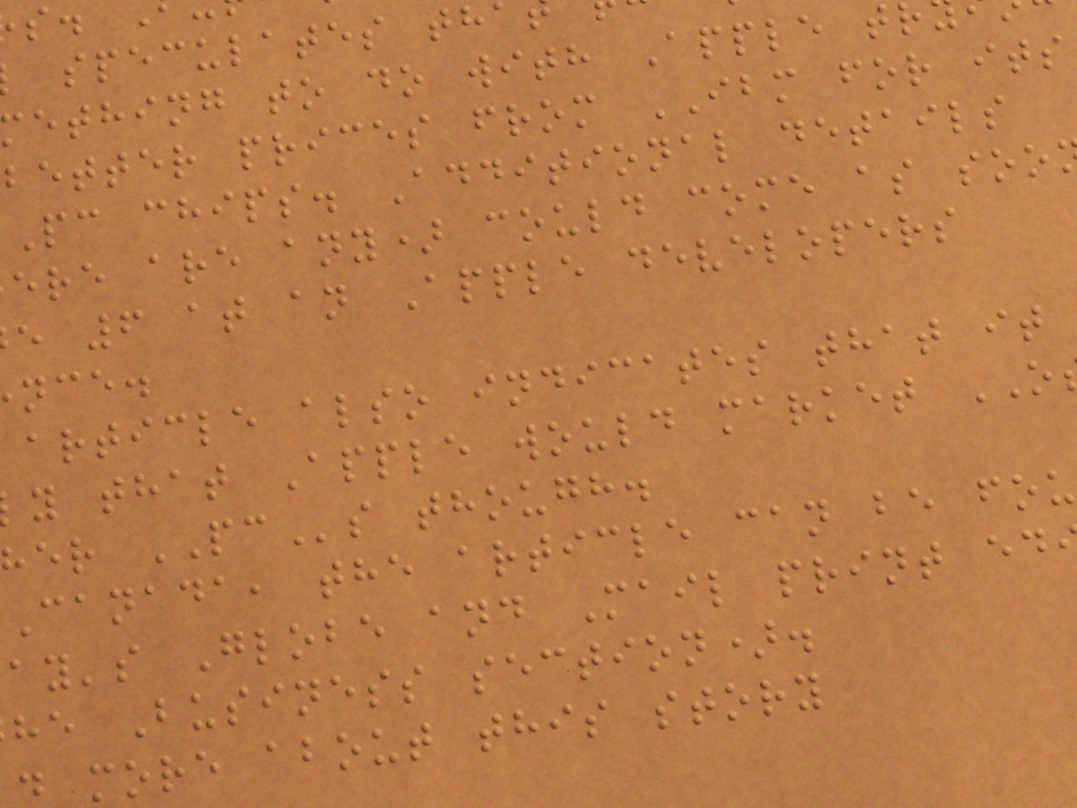speculates th
ething to do with Apple t
better prices from IBM for its
pc chips. Additional details
ere are any) could come as soo
e 6 at an Apple developers
nce.
article also indicates that it
y that Apple would market
her PCs though.
Canada, the article can be fou
ay's Globe and Mail print ed
he Business section).
more about this story
